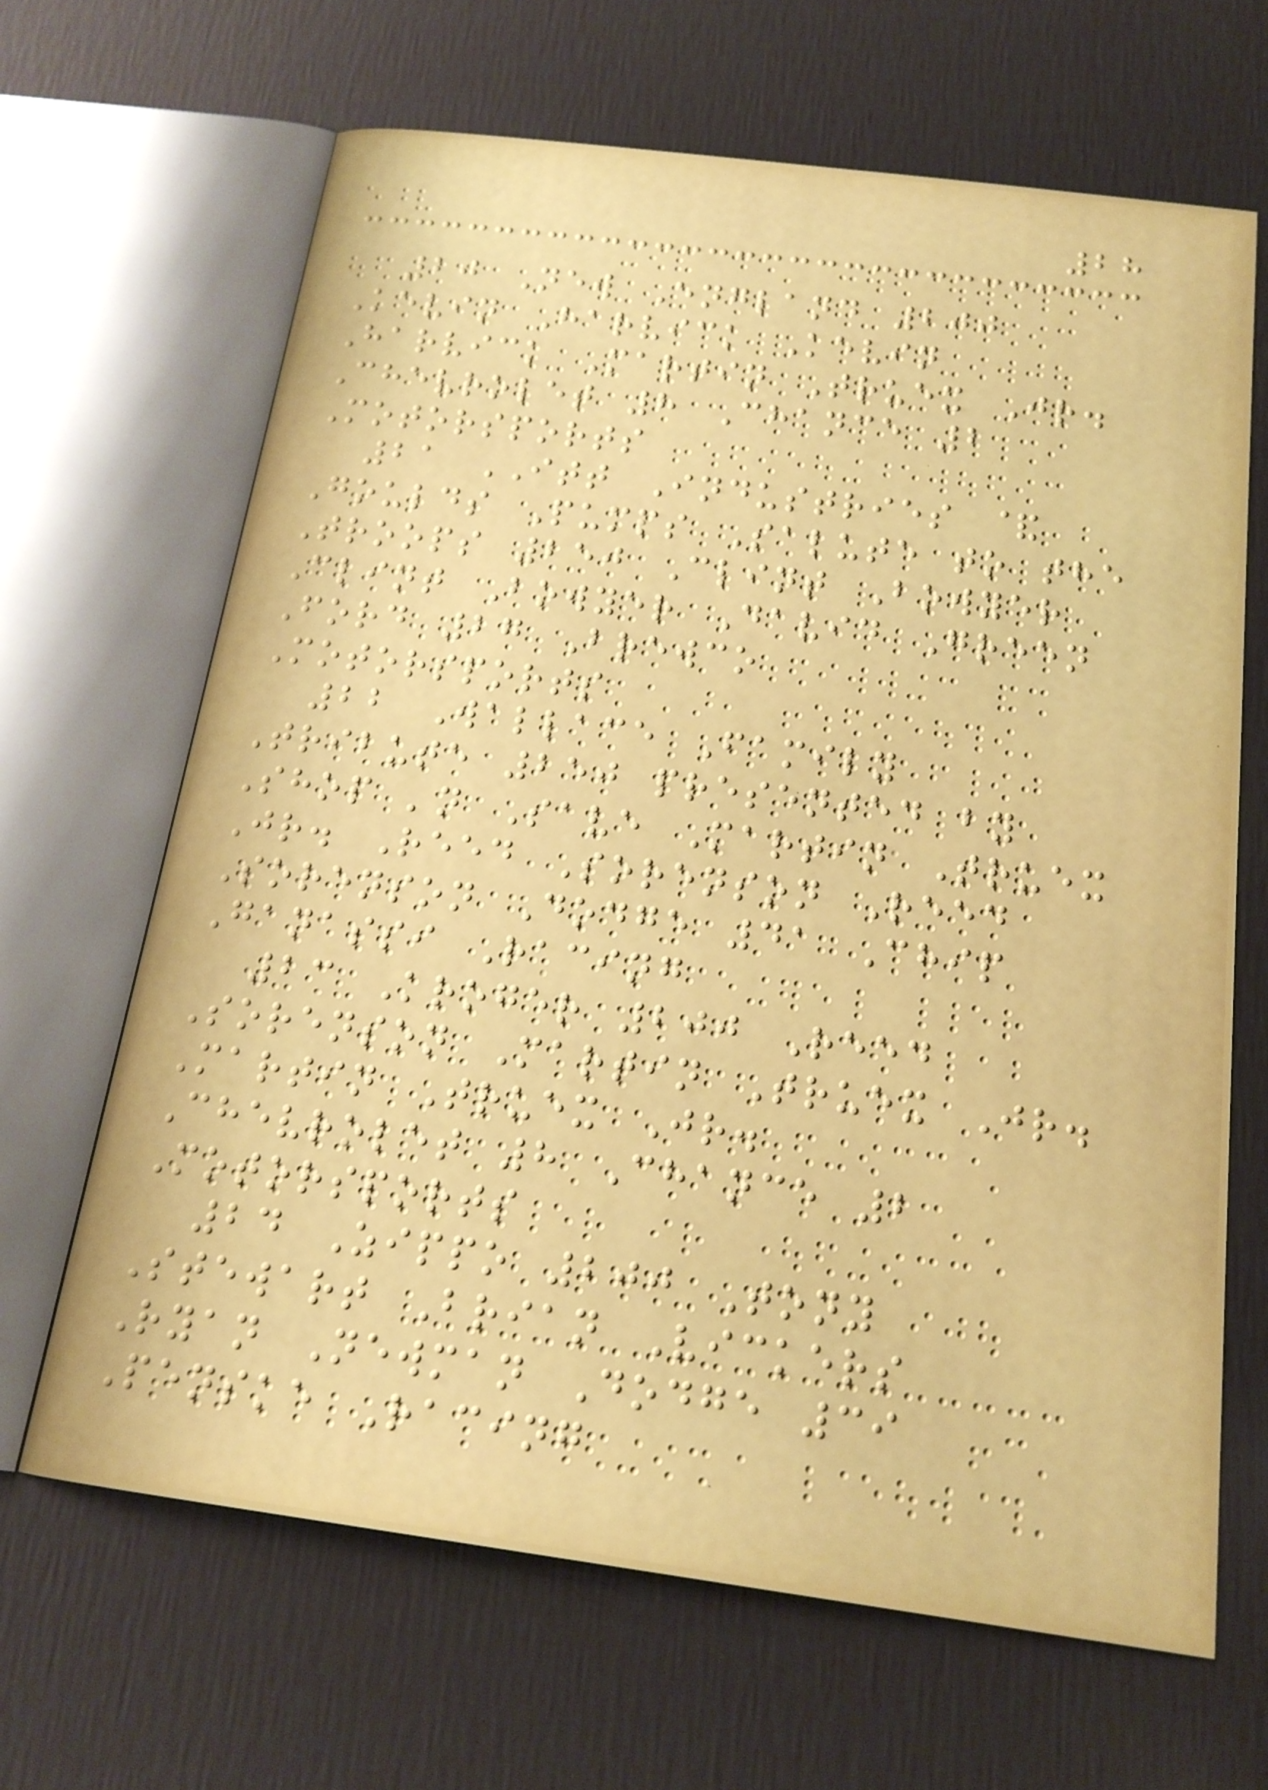28
20 New England 200
Kevin Harvick Kevin
Harvick Martin Truex Jr.
Chevrolet 8 Chance 2
Motorsports
21 ITT Industries &
Goulds Pumps Salute to the
Troops 250 Clint Bowyer
Clint Bowyer David Green
Ford 27 Brewco
Motorsports
22 Wallace Family
Tribute 250 presented by
Shop 'n Save Martin Truex
Jr. Reed Sorenson Reed
Sorenson Dodge 41 Chip
Ganassi Racing
23 Kroger 200 Reed
Sorenson Martin Truex Jr.
Martin Truex Jr.
Chevrolet 8 Chance 2
Motorsports
24 Zippo 200 Tony
Stewart Brian Vickers
Ryan Newman Dodge 39
Penske Racing
